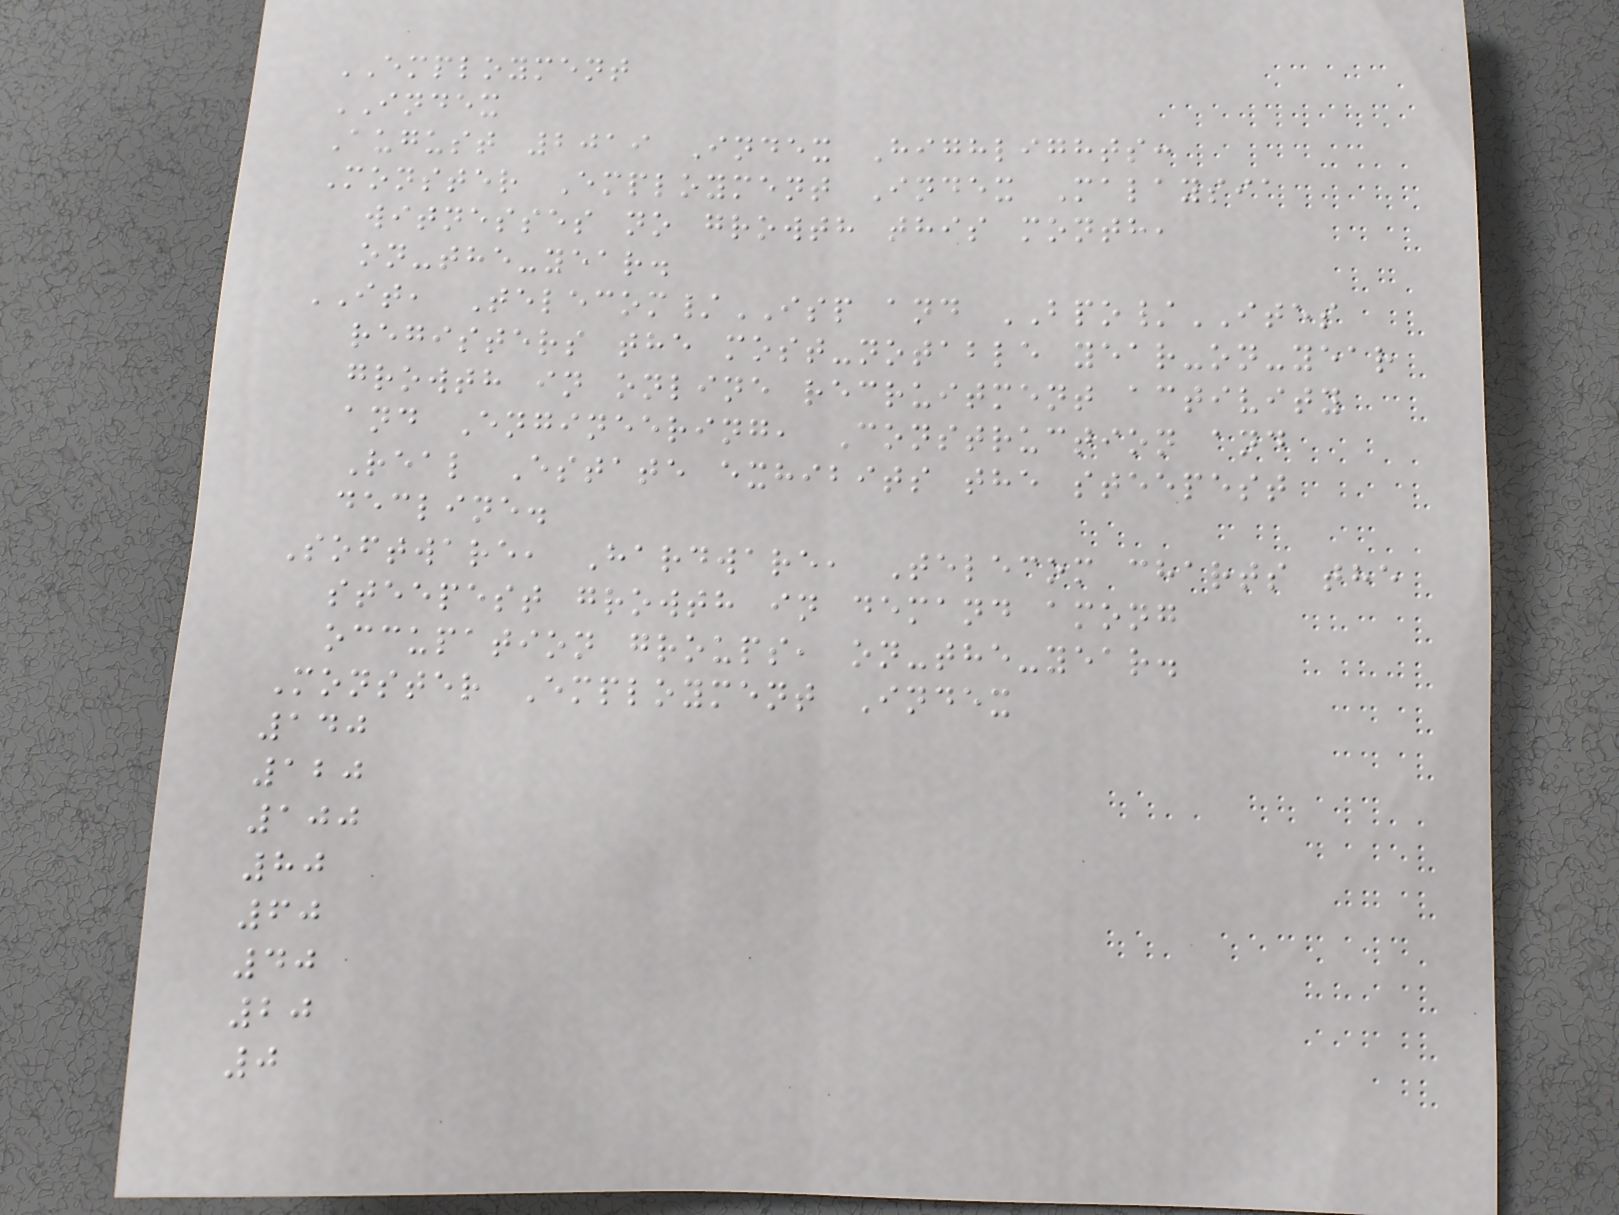EMPLOYMENT
INDEX
August 2019 Index Highlights:
Monster Employment Index Malaysia
witnesses no growth this month,
on-the-year.
IT, Telecom/ISP and BPO/ITES
registers the most-notable year-on-year
growth in online recruitment activity
and Engineering, Construction and
Real Estate exhibits the steepest
decline.
Software, Hardware, Telecom charts the
steepest growth in demand among
occupation groups, on-the-year.
Monster Employment Index
140
120
100
80
60
40
20
0
